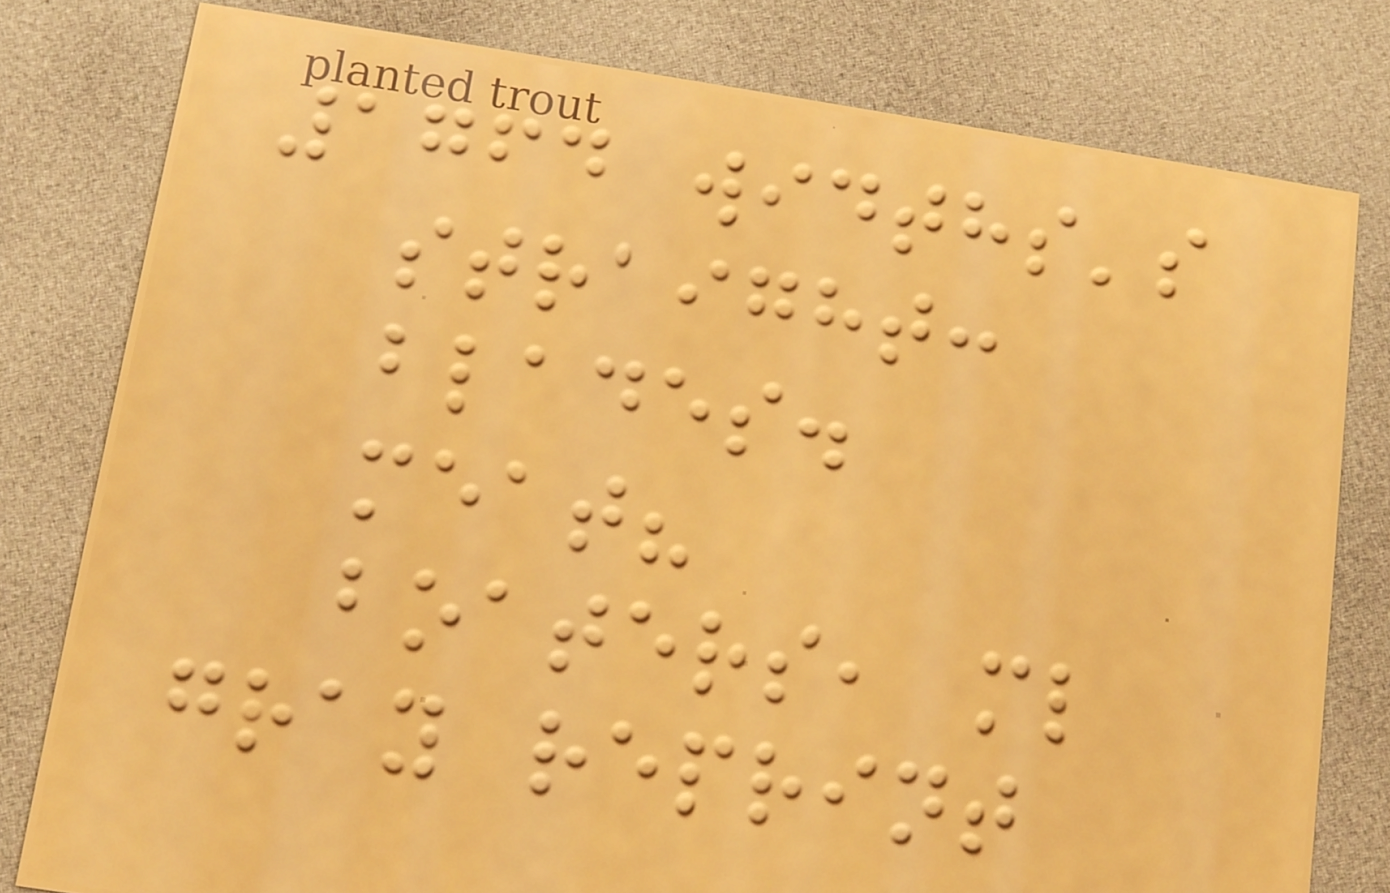1764 widths's
straight:
blades.
meat?
boaters, ml
gray reprint
